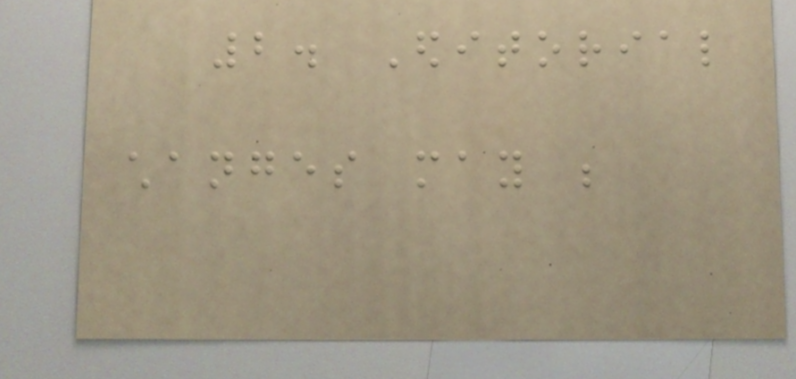2. Editorial
changes may be
